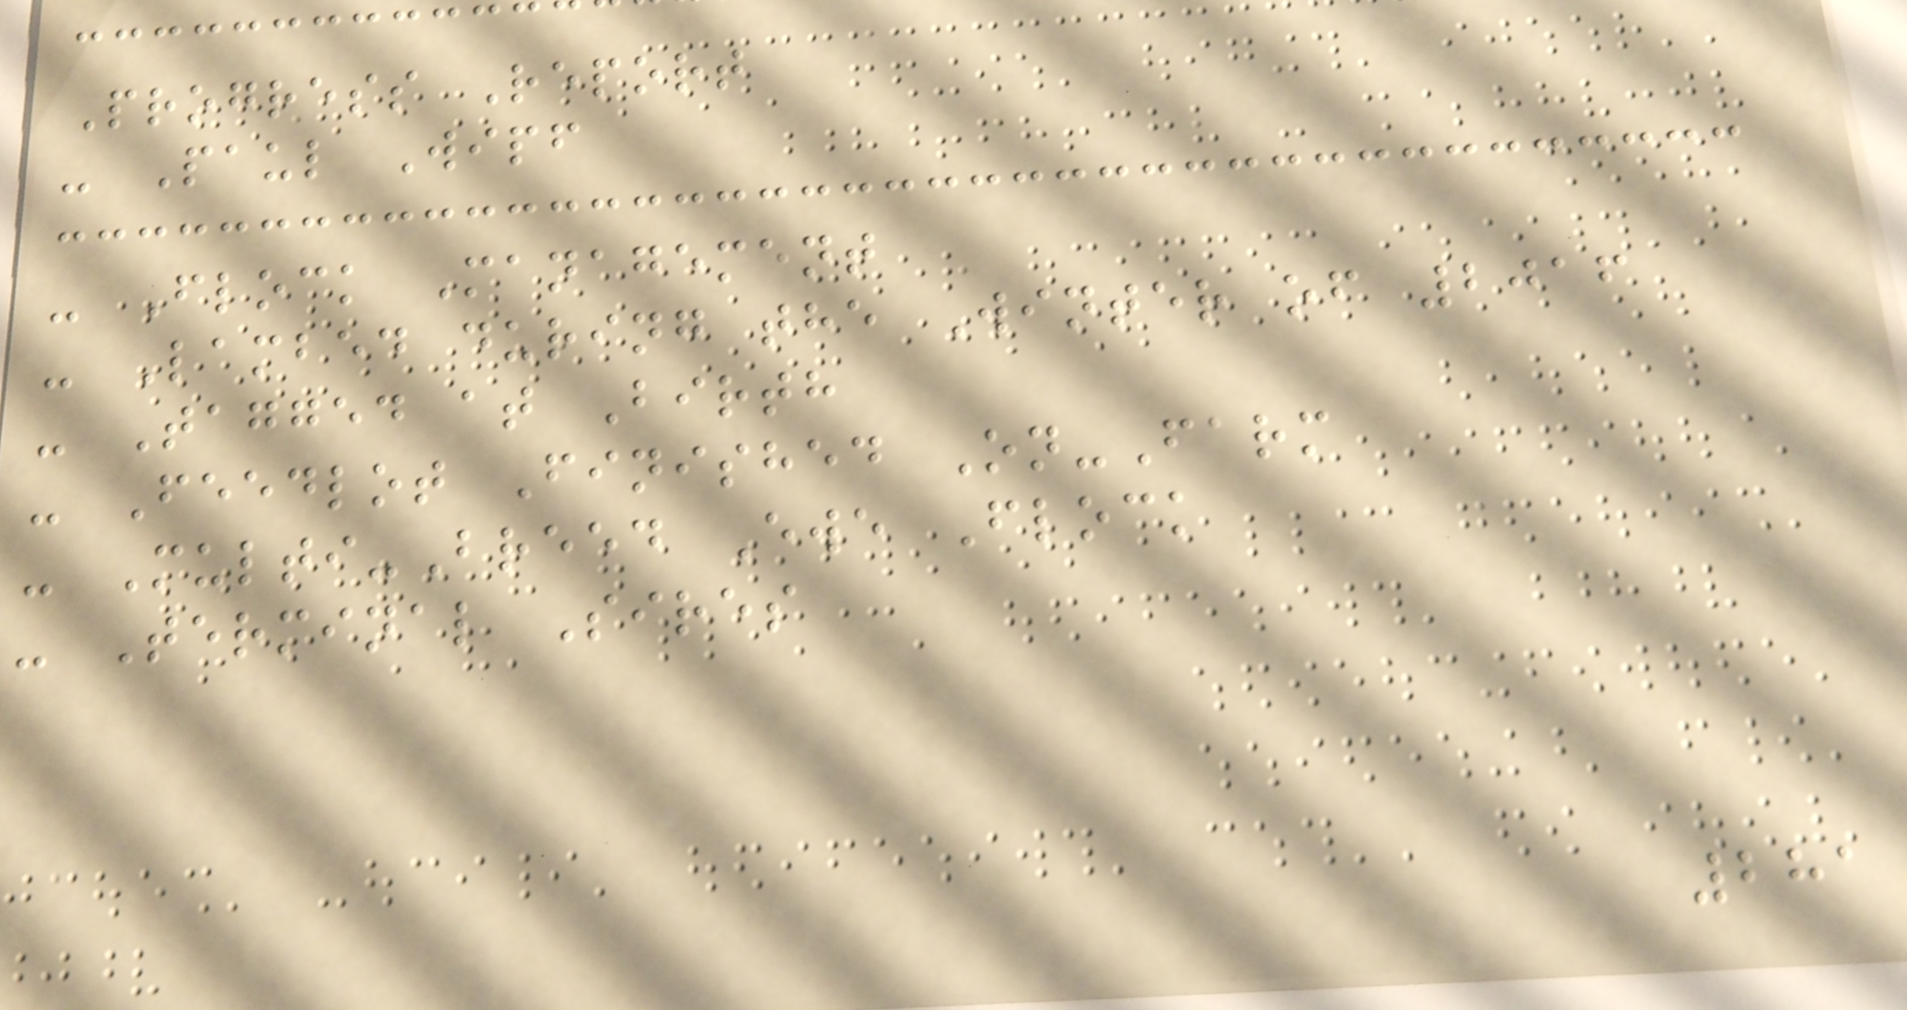Progress Report
- Paul Wipf
- Flock Management
- Lambed during the Winter of 2016
- Tagged at Birth
- Feedlot Finished On-Farm
- Multi-Breed Ewe Flock
- Terminal Sires
281
